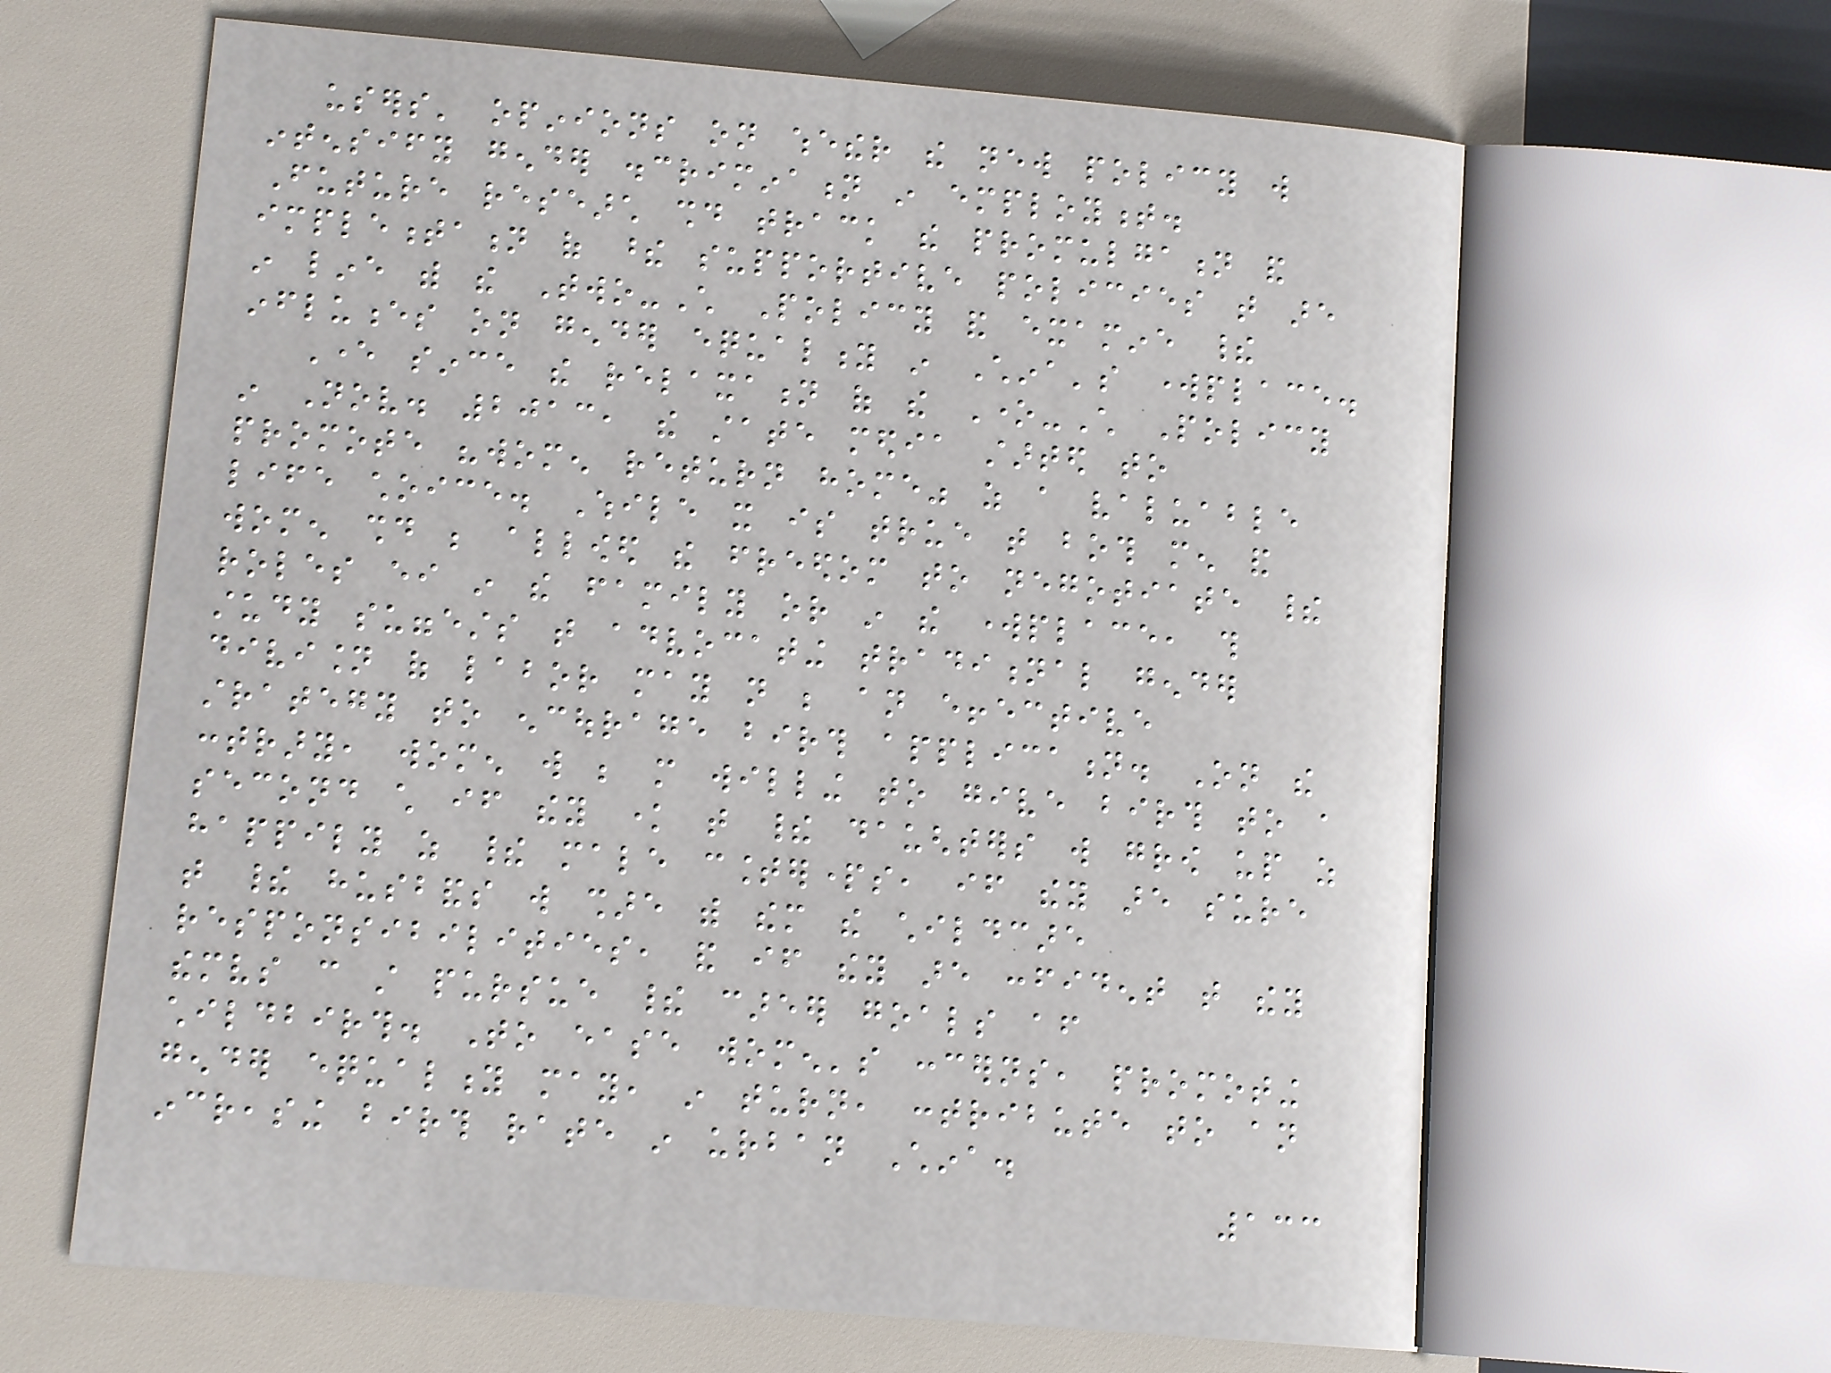users' opinions on whether the new policy will
intensify gender discrimination in employment.
Future research should track the promulgation and
implementation of these supportive policies that are
in line with the Two-Child Policy and examine their
influences on gender equality in China's workplace.
Ever since the relaxation of the One-Child Policy
in Nov. 2013, the state media started to
promote "women return home" as a valuable
life choice. While it is true that both men and
women should be allowed the freedom to negotiate their
roles either in the family or in the workplace, this
study suggests that advocating traditional gender
division of labor may not be an effective
strategy to encourage birth application. On the
contrary, women will be more willing to give birth to a
second child if they know that their daughters will grow up as
happily as their male counterparts, if they are sure
that their husbands will share with them the childcare
responsibilities, and if they are confident that they
themselves can still pursue their career goals after
childbirth. To ease women's concerns, promoting
gender equality may, in turn, contribute to an
increasing birth rate in urban China.
133
